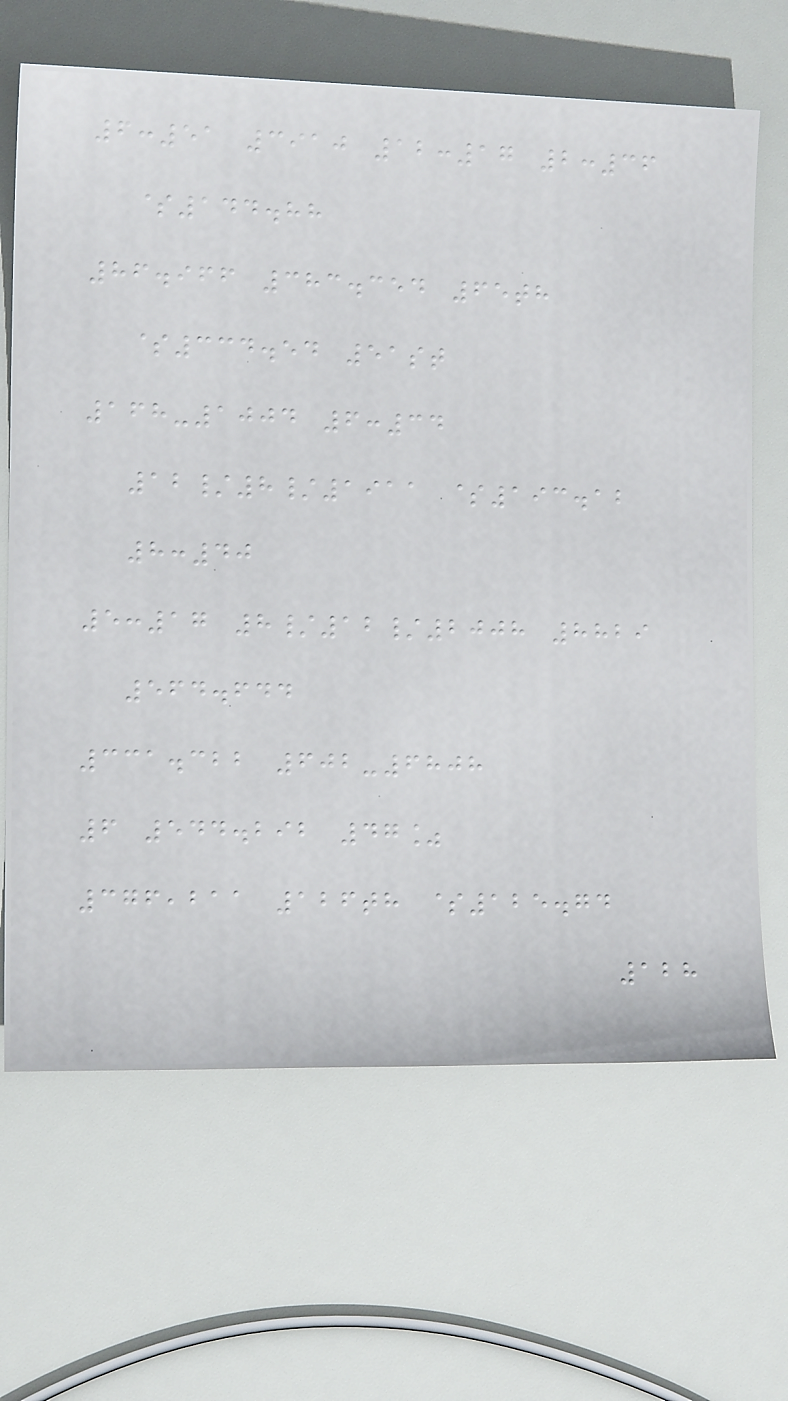6:51 3910 12:17 2:36
$144.88
86.966 383.354 65th
$334.54 51st
168-1004 6:34
12/8/1911 $193.12
8:40
5:17 8/12/2008 8829
564.644
331.322 602-6808
6 544.292 47%
376,211 126th $125.74
128
